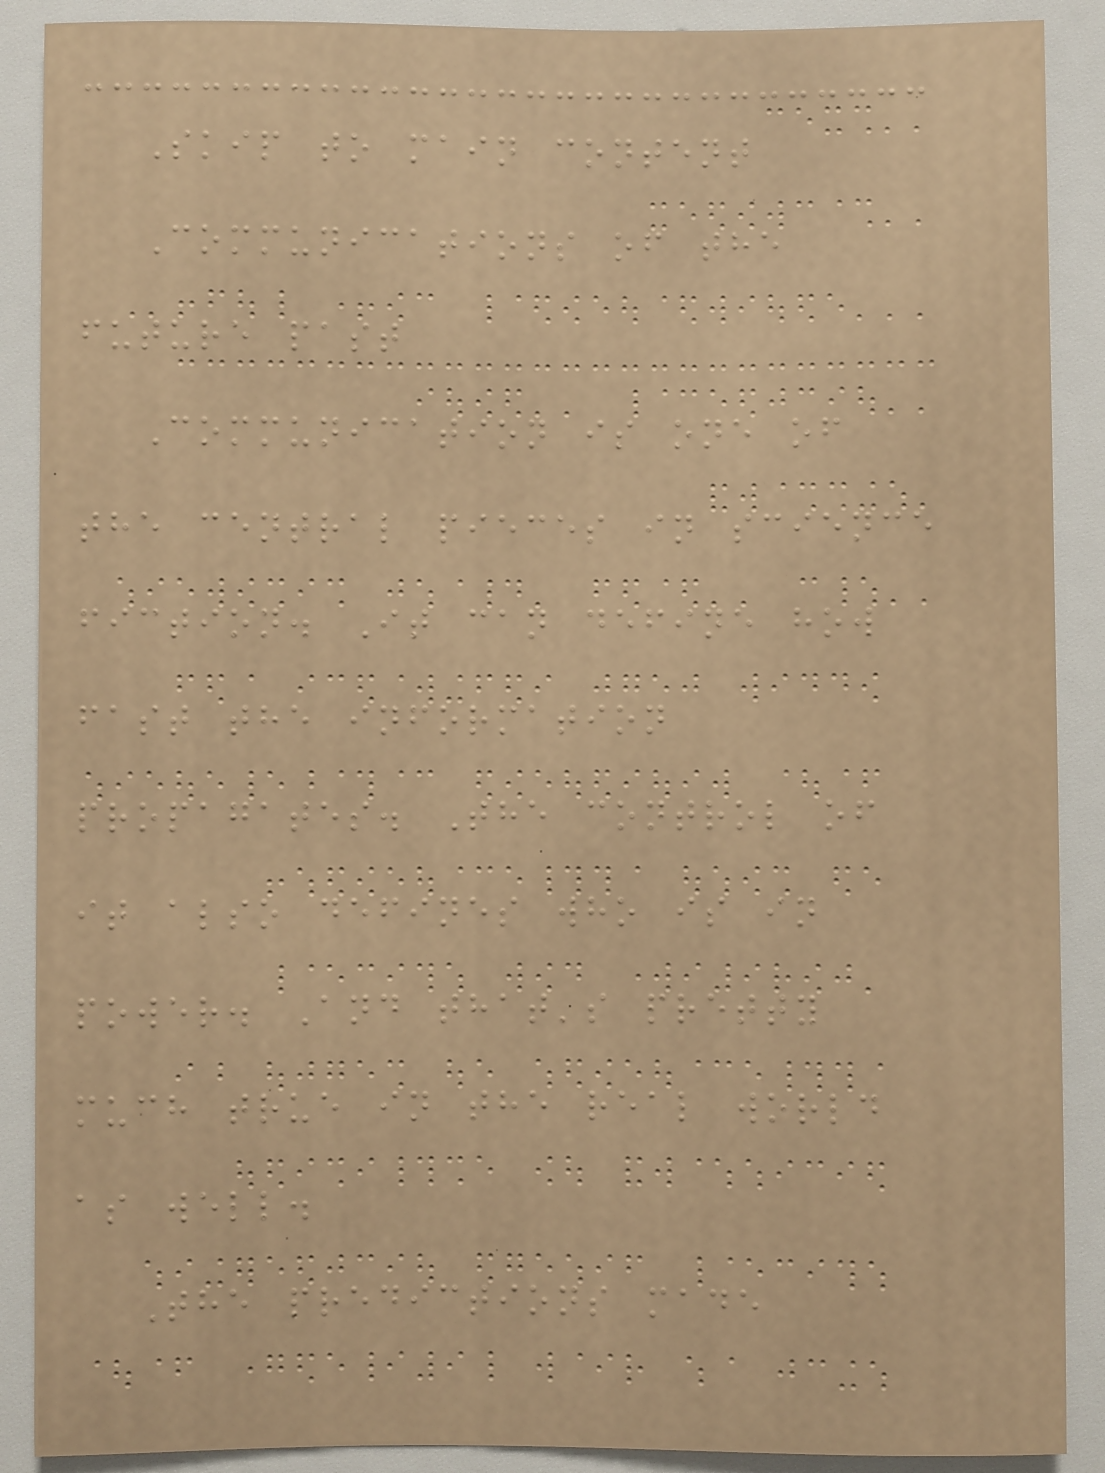Skip to main content
Communications of the
future past
Communication is one of
the central pieces in science
fiction. It can define how
fast the information
propagates. The control of
it also defines who is in
power. And that's pretty
much true in the real world
as well.
The predictions made
